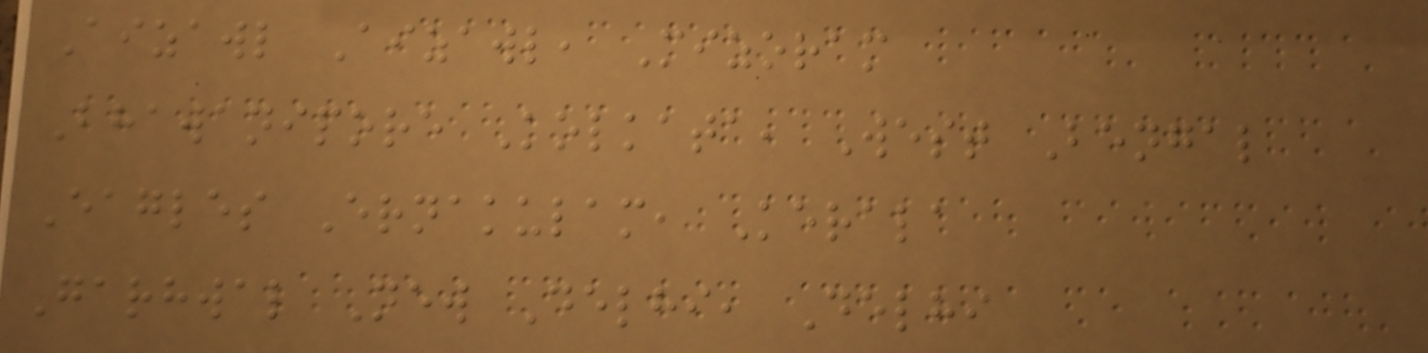Aizawl Aizawl, Mizoram
Bhawanipore Kolkata, West Bengal
Eagles Ernakulam, Kerala
Garhwal New Delhi, Delhi
